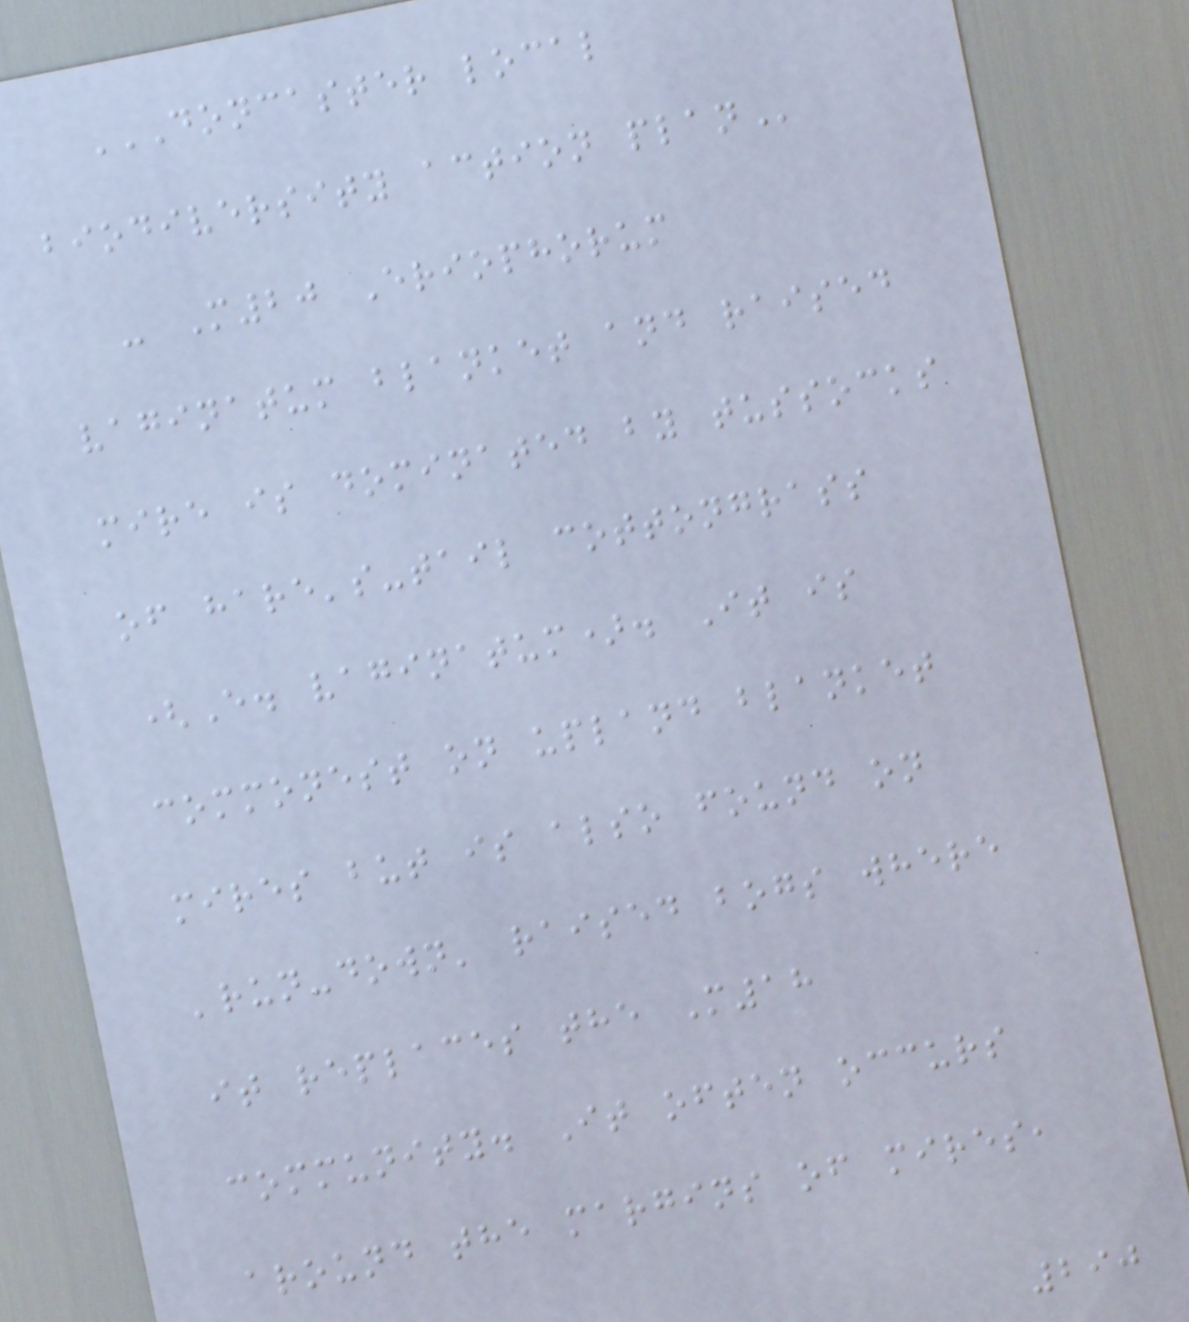DONCASTER LOCAL
BIODIVERSITY ACTION PLAN
- M20 Eriophorum
vaginatum blanket and raised
mire is dominated by tussocks
of hare's-tail cottongrass
(E. vaginatum). It is
commonest on upland blanket
mires but is also found on
'run-down' raised bogs where
it replaces the M18
community. It often occurs
around the margins of mires,
290
